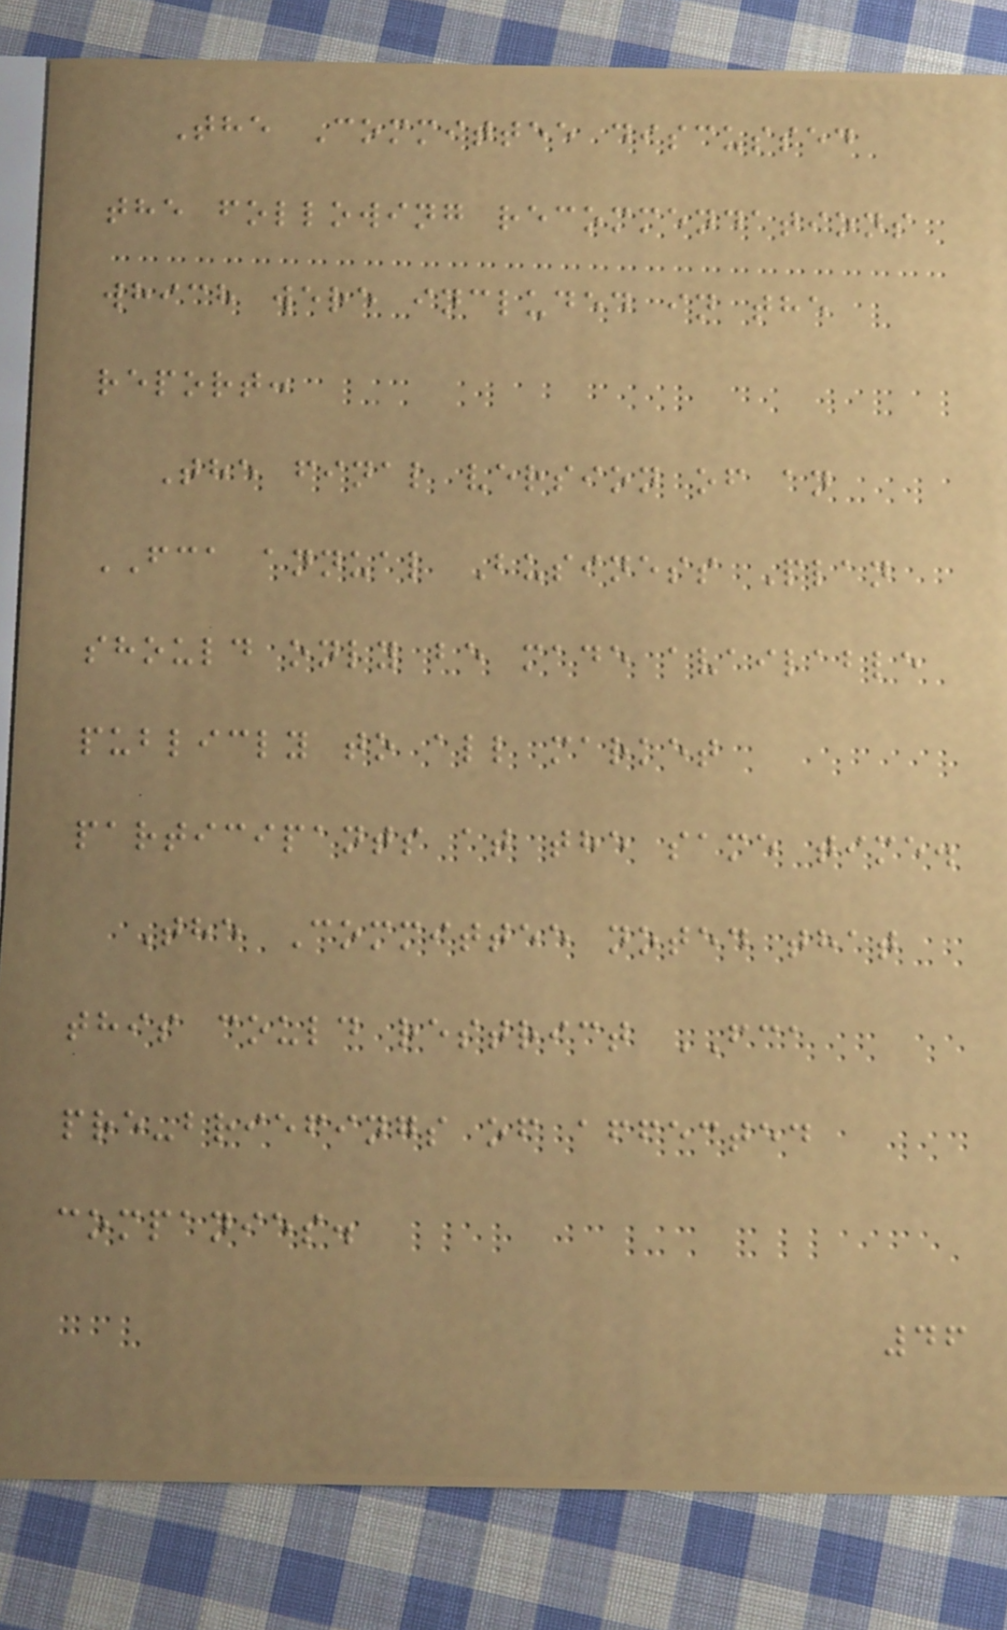The Committee discussed
the following recommendations
which were included in the
report:
The final version of an
FCA annual Business Plan
should only be made available
publicly to all market
participants at the same time.
The Committee noted that
this could restrict FCA
pre-briefings of affected
companies.
46
